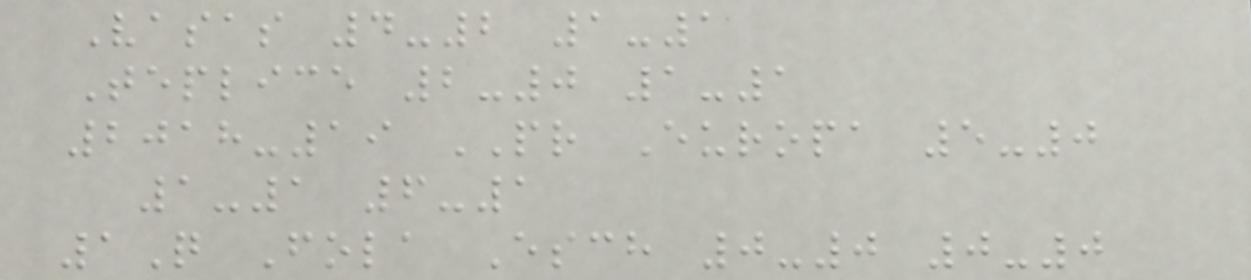Vasas 4-2 1-1
Teplice 2-0 1-1
2018-19 PR Europa 5-0
1-1 6-1
1Q Fola Esch 0-0 0-0
